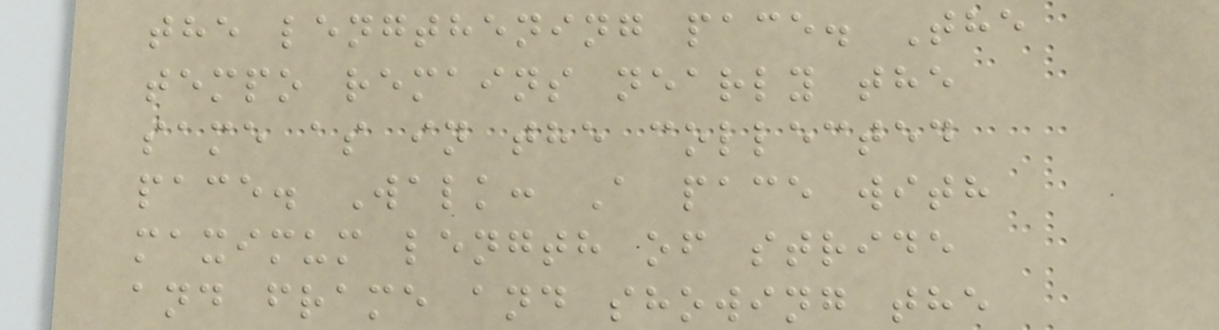the lengthening pace. The
tempo remains nearly the
same as in the collected
pace. Walk: A pace with
maximum length of stride
and frame and showing the
